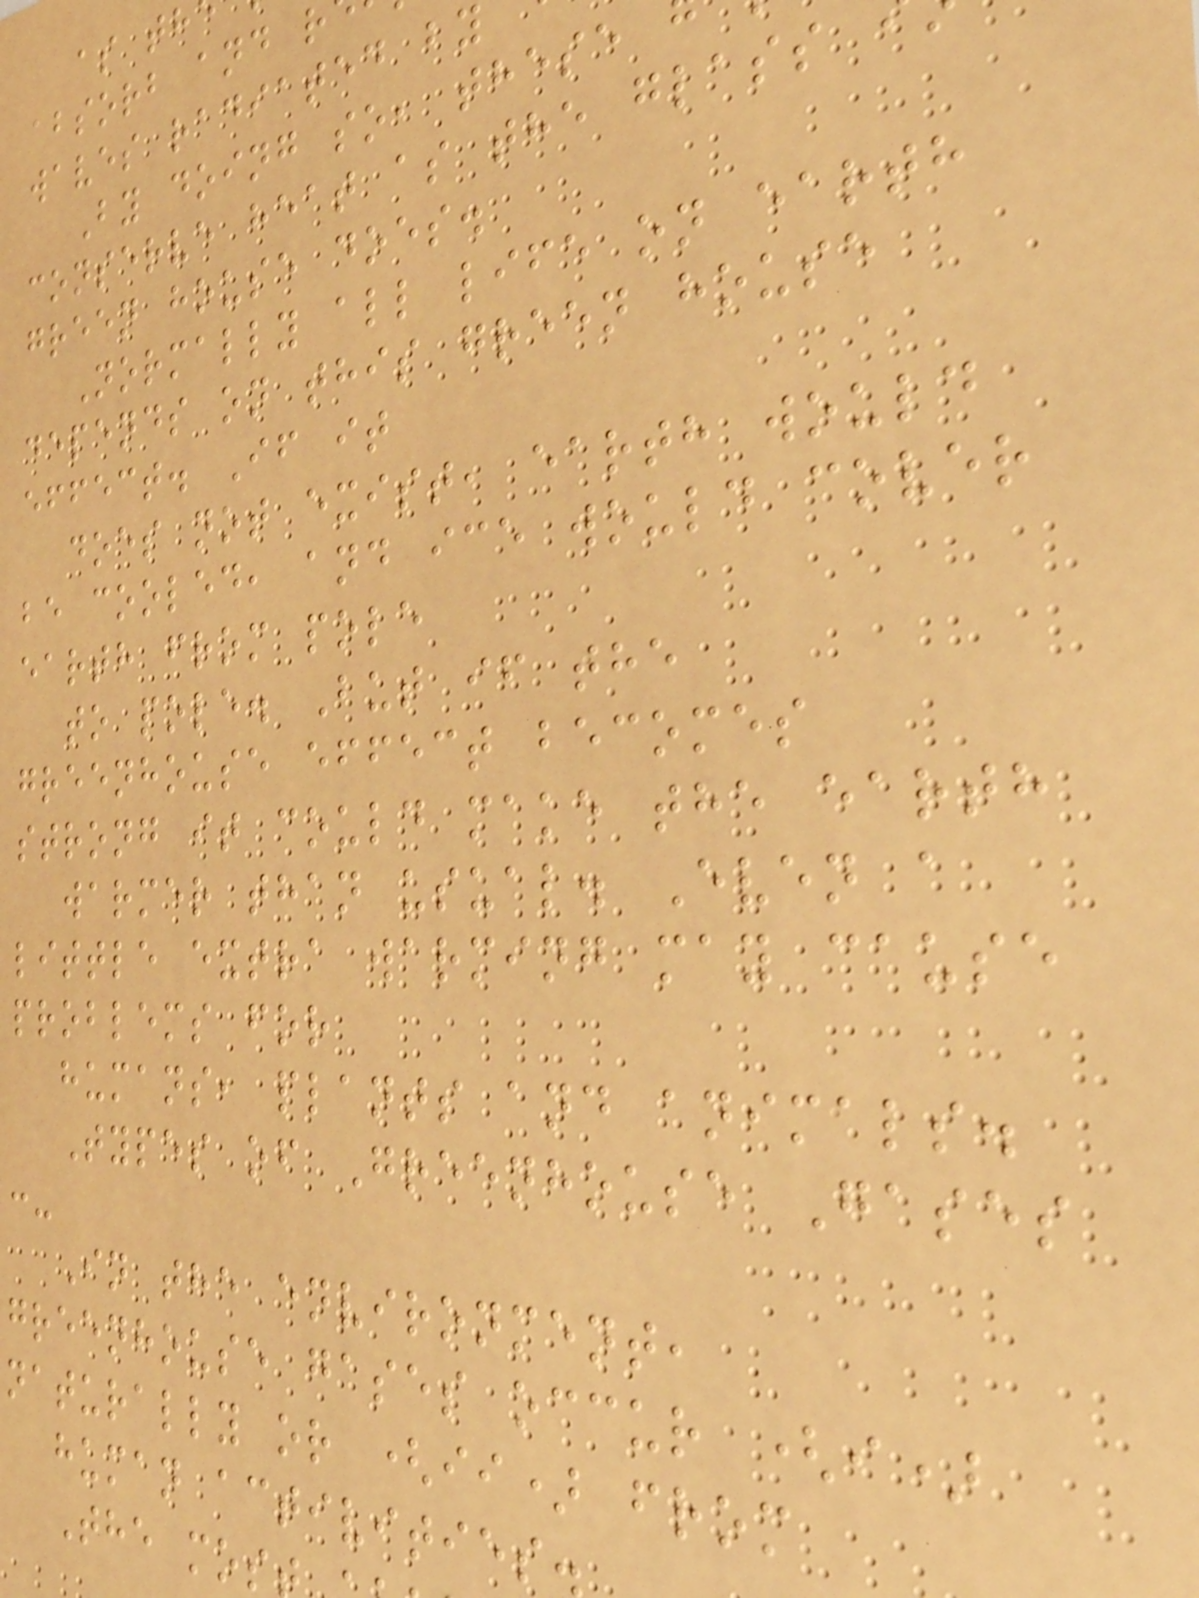absorb and r
waves radiated by
By doing so, these
conserve heat as the glass
green house does.
Normally all life on earth
depends on this green house
effect. If it
does not exist, earth would
be cooled, and ice would cover
earth from pole
to pole. But if the
greenhouse effect becomes
strong it could make the earth
warmer than usual. Even a
little extra warming may cause
problems for
humans, plants and animals.
Types of Greenhouse Gases
:-
In the environment,
greenhouse gases occur (i)
naturally or (ii) from
human activities.
The mos
